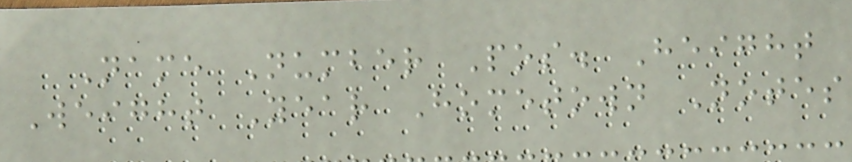Name Number Pos. Height
Weight Year Hometown Notes
